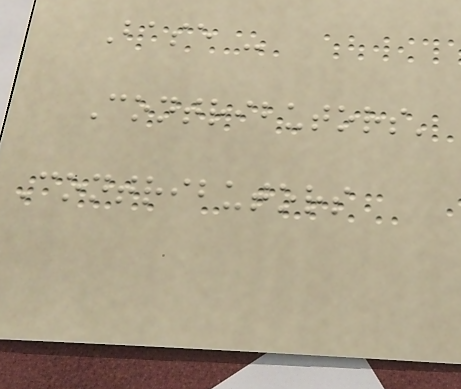Base -
Contributors'
Contributors
